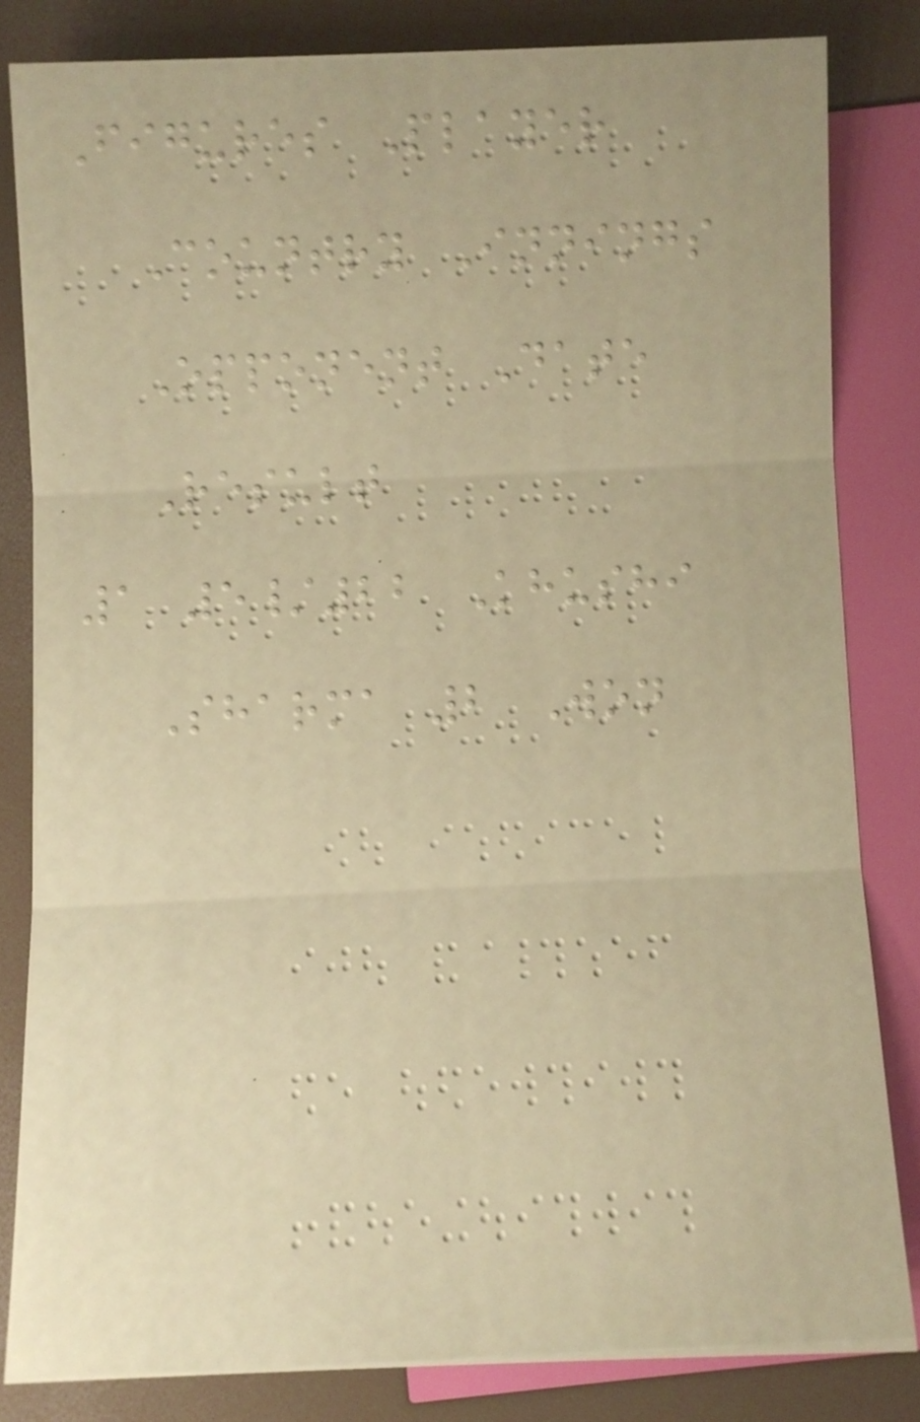Figures Player
Country Innings
Opponent Date
Result
1 5/22 Khushi
Sharma 2 Won
